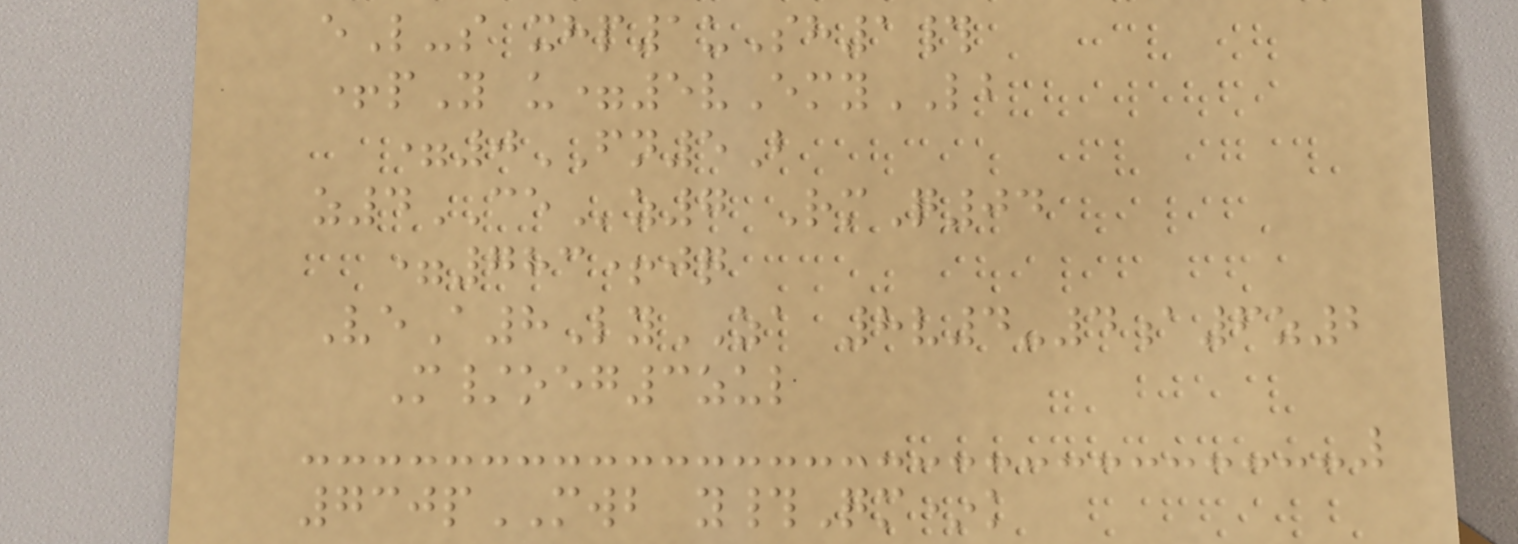eL-s xhp1uSh1#
+pY u=5vEmyLB
=0FN5B
z4CEz7 RmQ04
=783+jq
VeA8LyZA 8v4-4a6z2
M/oeg3zul
730pMWB y#Qm*k
